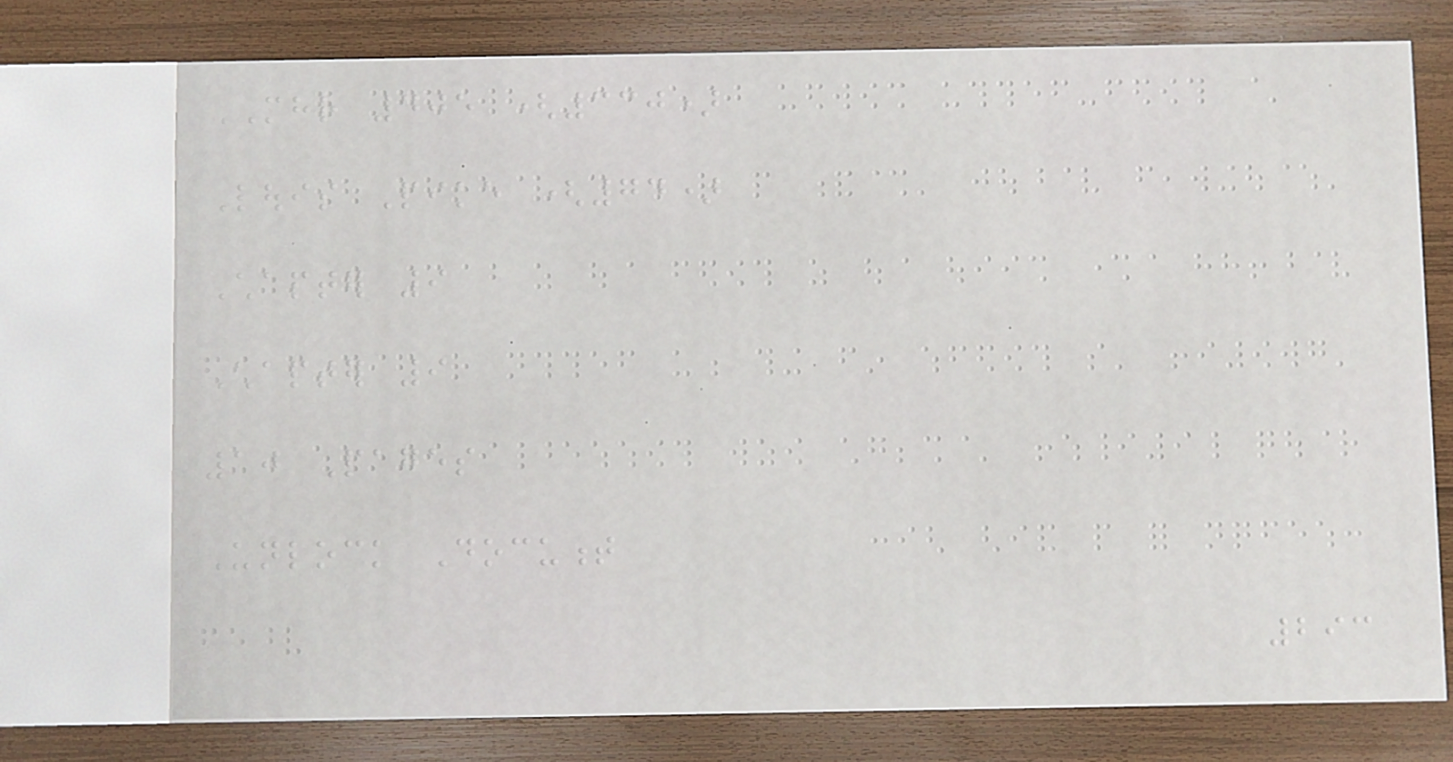MHR 405 (330)
Louis Pike (74)
Chapter 9
Chapter 9
10 Pages
Unlock Document
293
